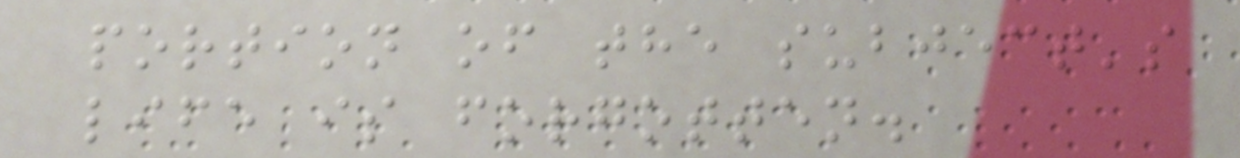portion of the subject's
life is forgotten.
